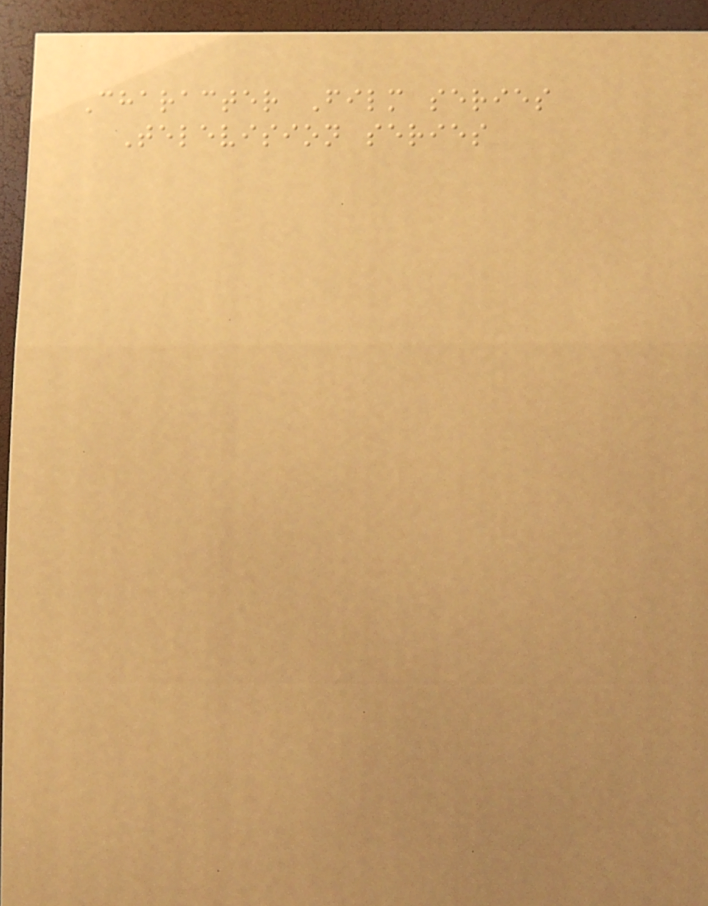Character Film series
Television series
